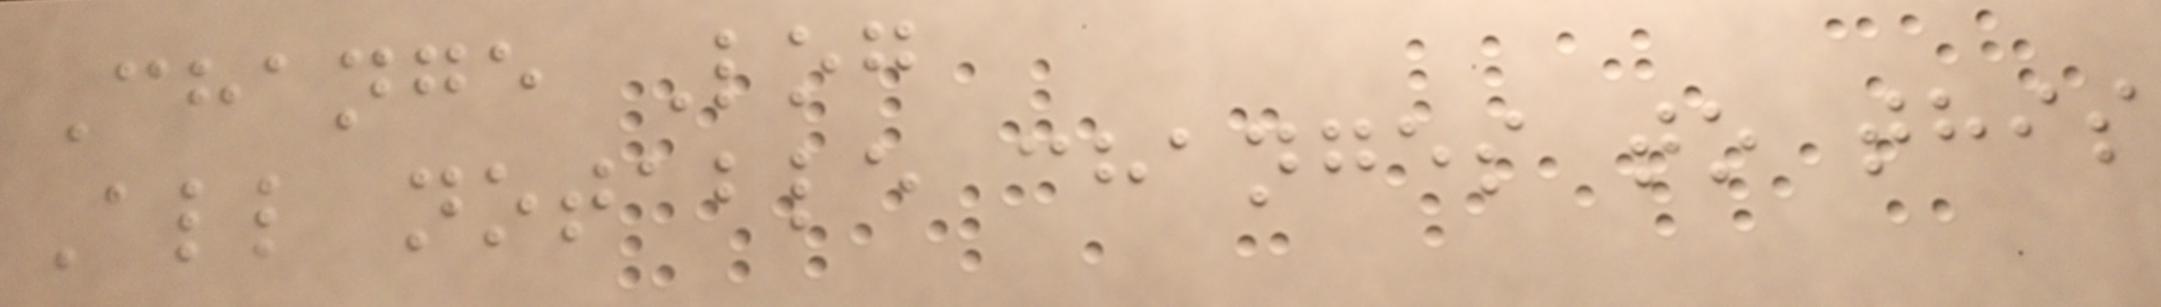Change Log
All notable changes to this
